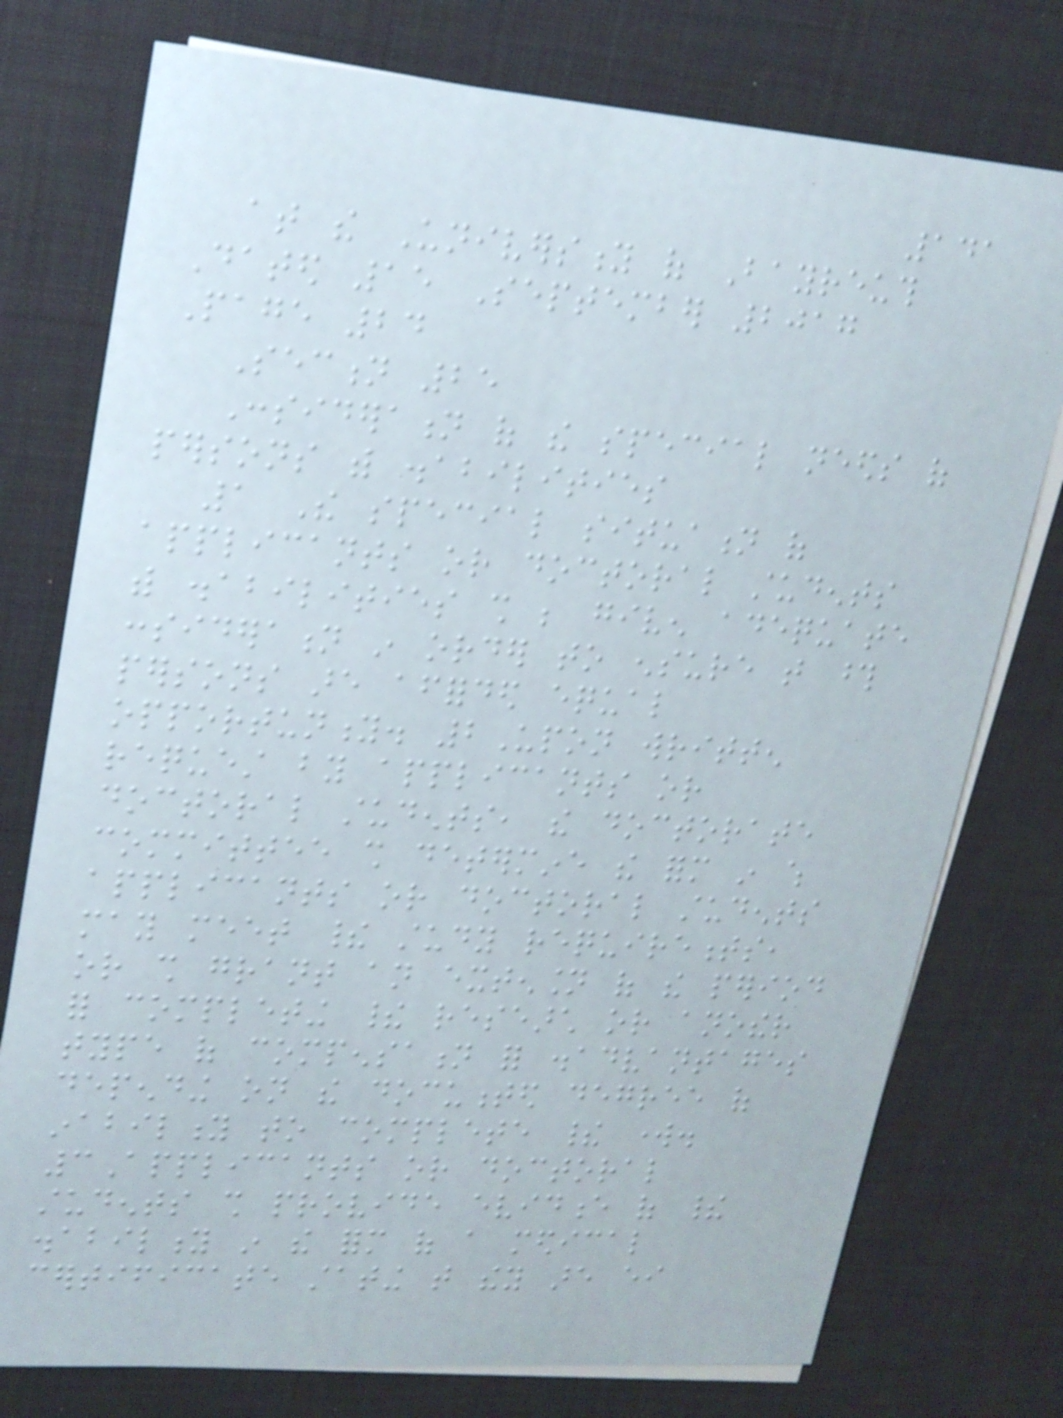141
at the University of Bayreuth
Dated 15 September 2017
Page 24
Section 25
Consideration of the special needs of
persons with disabilities
1 The special situation of
applicants or doctoral students
with disabilities shall be given adequate
consideration in order to ensure that those
persons are afforded equal
opportunity. 2Upon written
request by applicants or
doctoral students, the doctorate
committee shall determine the form in which
applicants or doctoral students
may meet their study requirements,
or shall grant an extension of the period
for completing their research or another
type of compensation for disadvantages
depending on the documented degree of
inability to complete their work.
3Applicants or doctoral
students shall provide evidence of their
disability in the form of a medical
certificate stating that they are either
